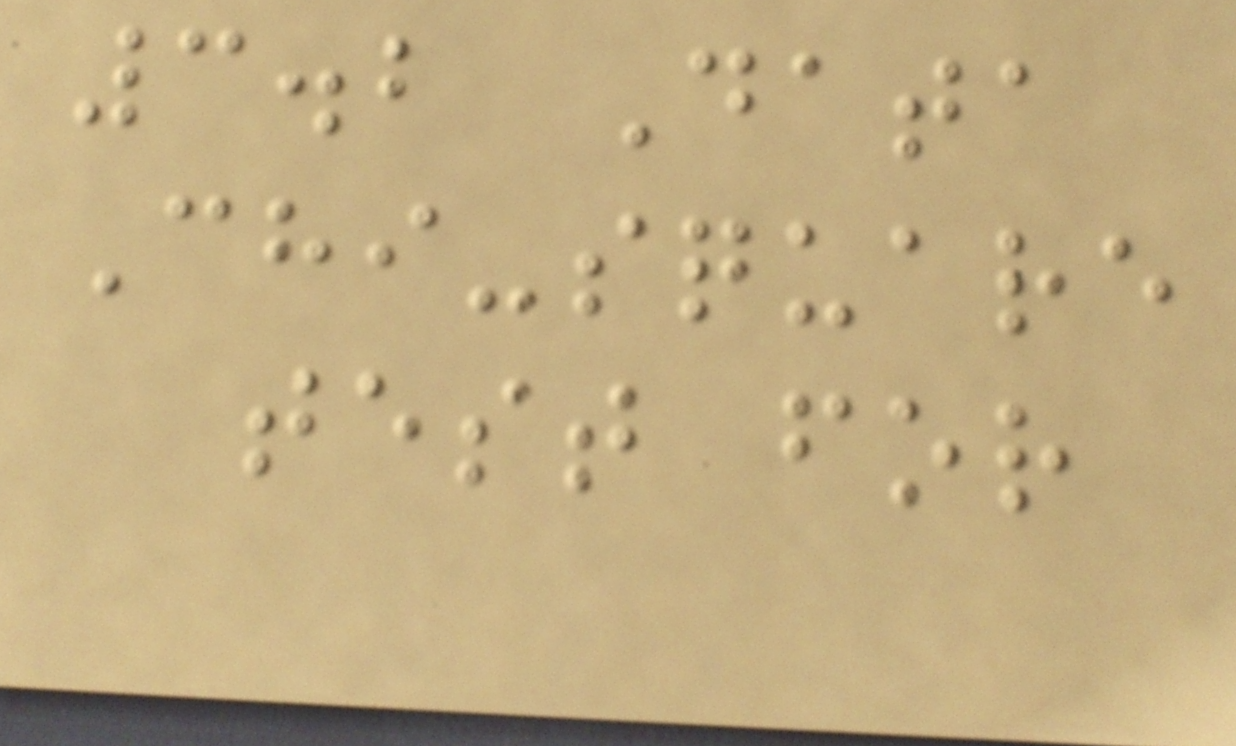3.2 Data
Chi-square
test for
